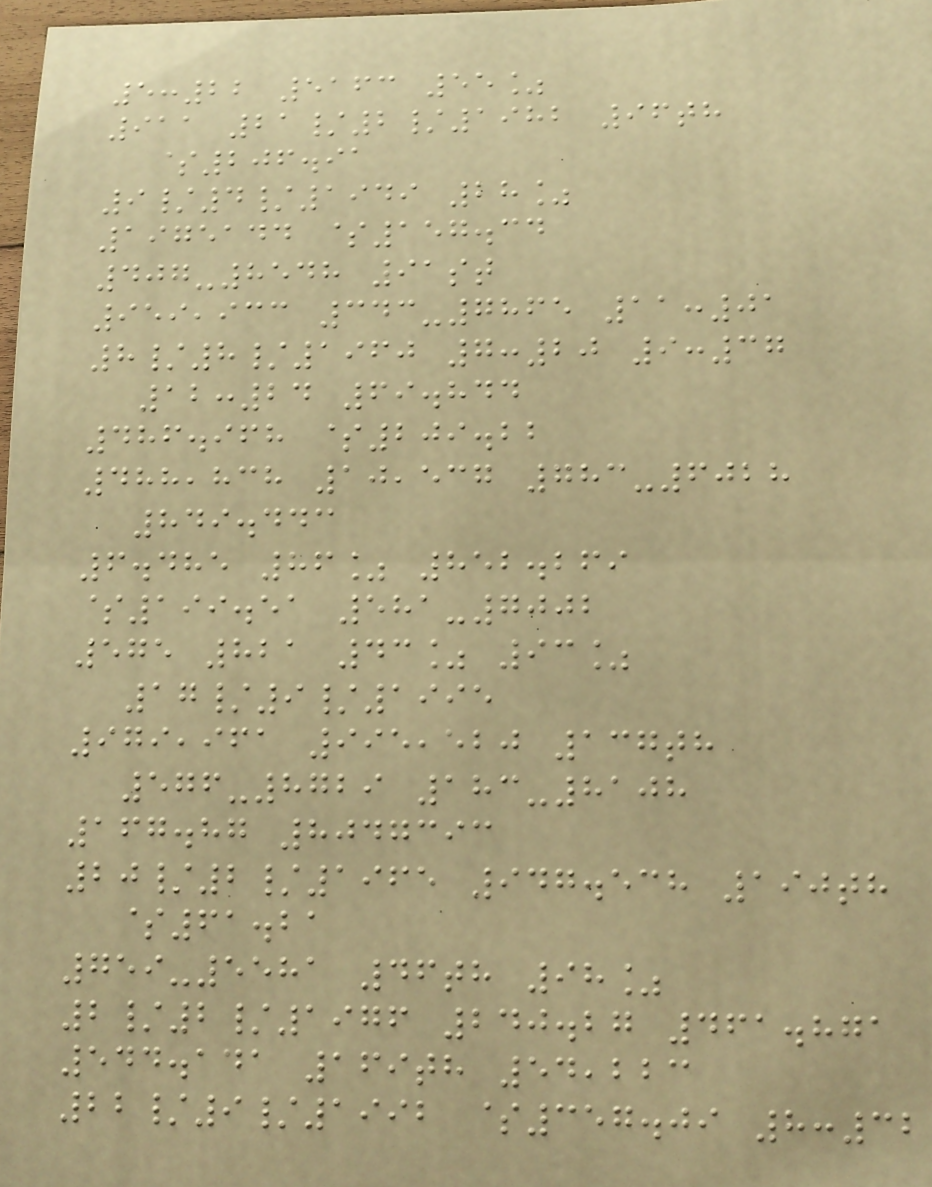5:22 5163 55%
911 21/2/1982 96th
$206.91
9/4/1949 28%
1975144 $157.34
407-8548 91st
959,933 343-7865 11:01
8/8/1960 7:20 9:37
12:24 69.844
486.968 $209.22
488,838 10,537 783-6028
849.443
6.485 86% 852.269
$199.51 581-7002
575 821 43% 93%
17/9/1995
979,961 995,520 137th
576-8729 183-8108
167.87 8047393
20/2/1965 947.538 190th
$61.21
759-5581 46th 98%
2/2/1976 240.27 461.871
544.141 169th 54,223
22/9/1992 $357.09 8:32
